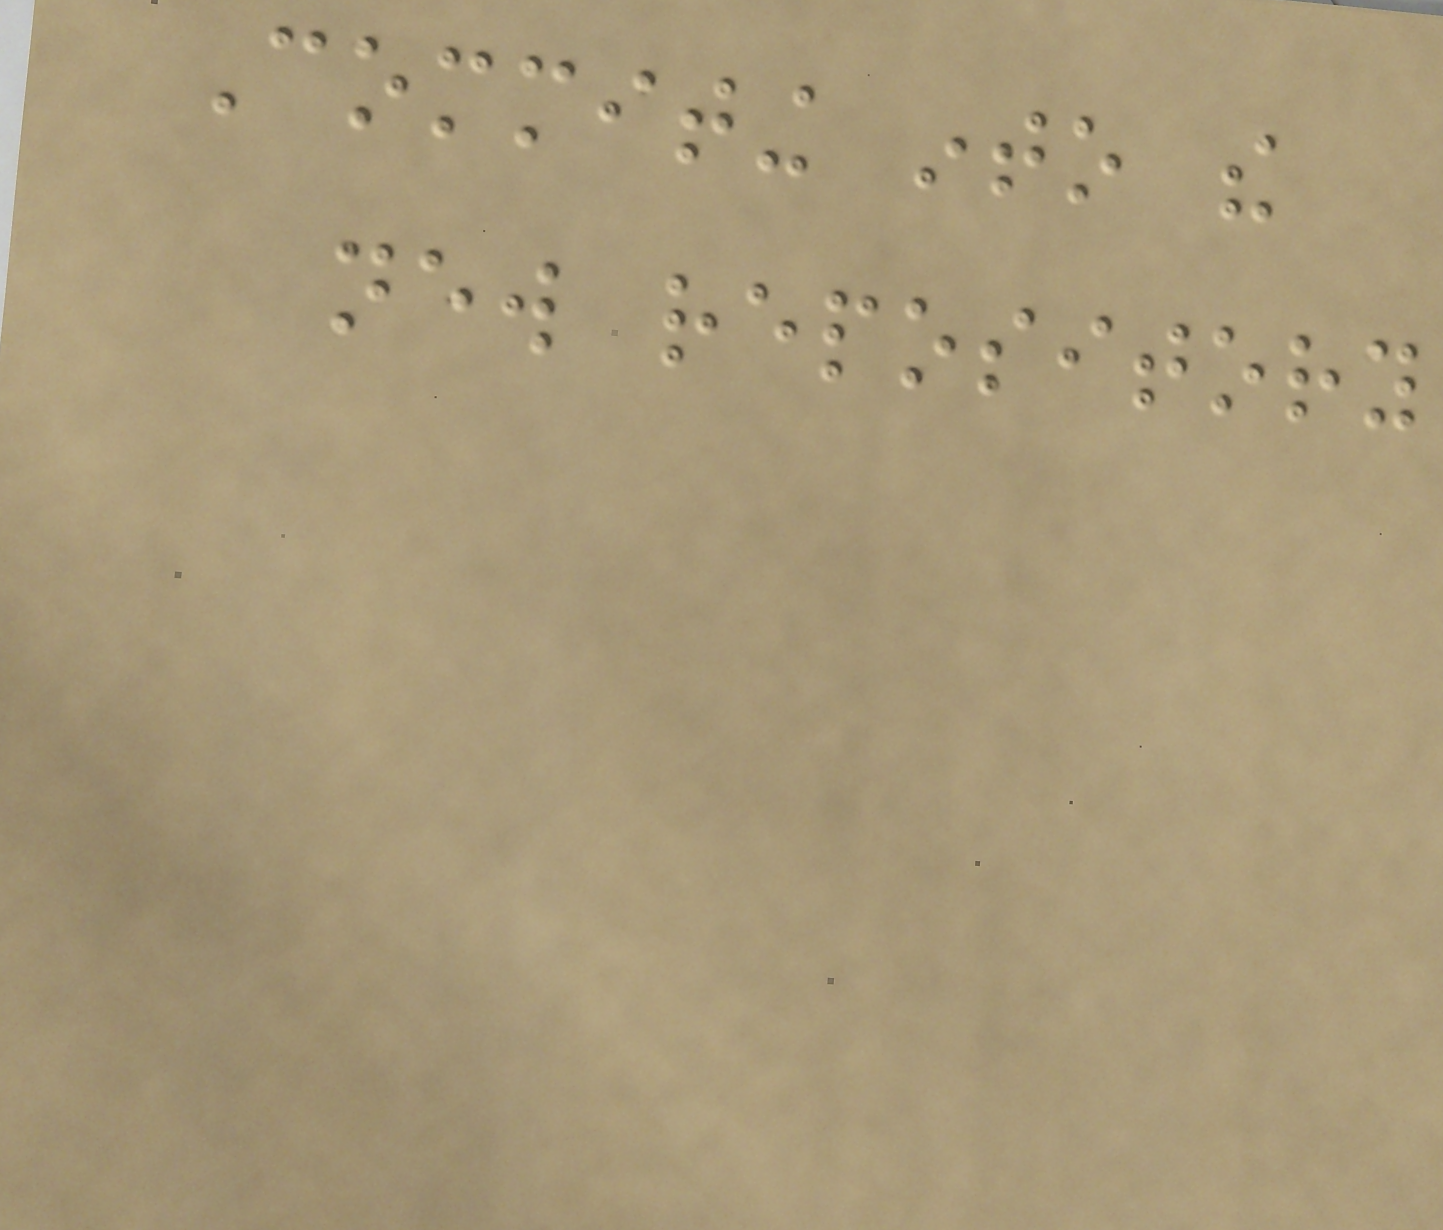Commiting into the
new repository
